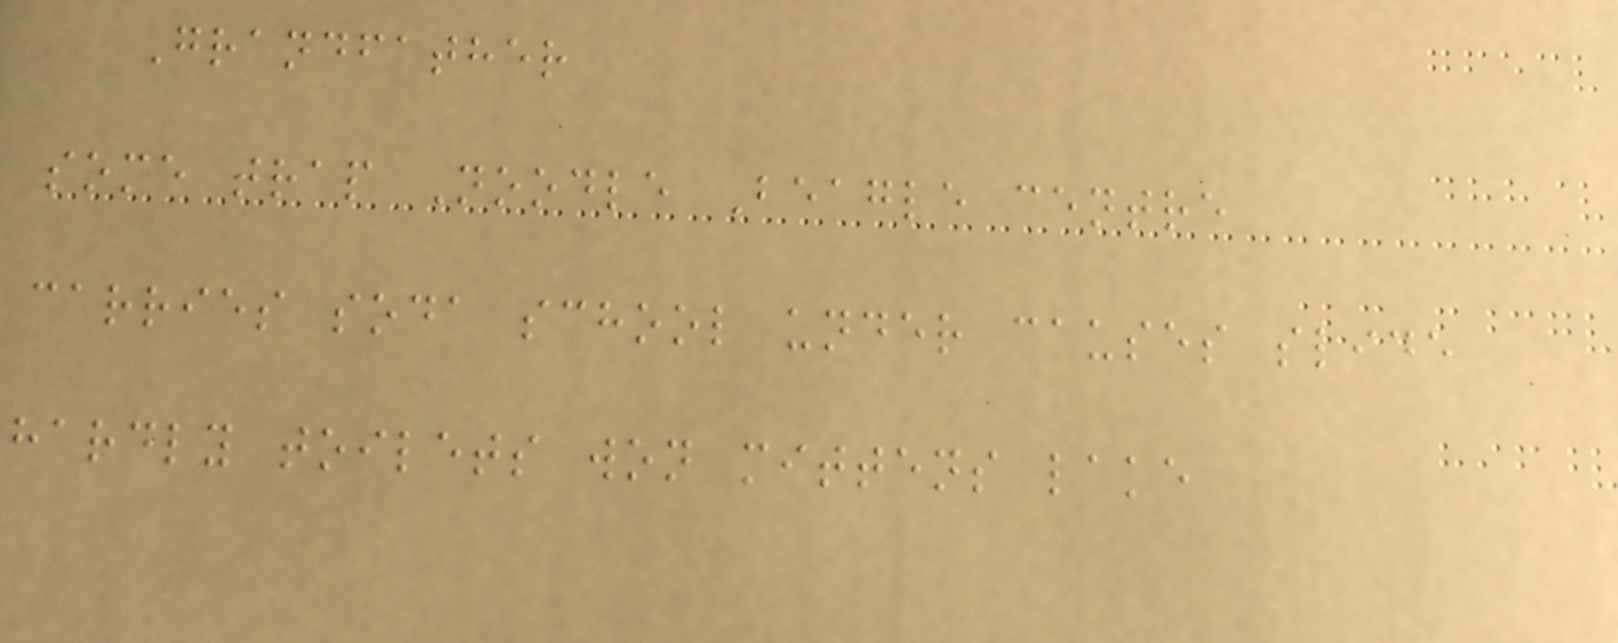Grandfather
some trap Noodle Beagle centre
carries soda school under causes slide
hardly toilets won mittens lake
